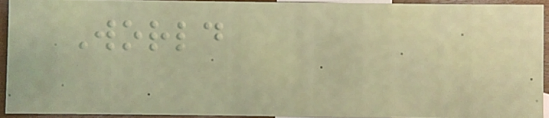World
